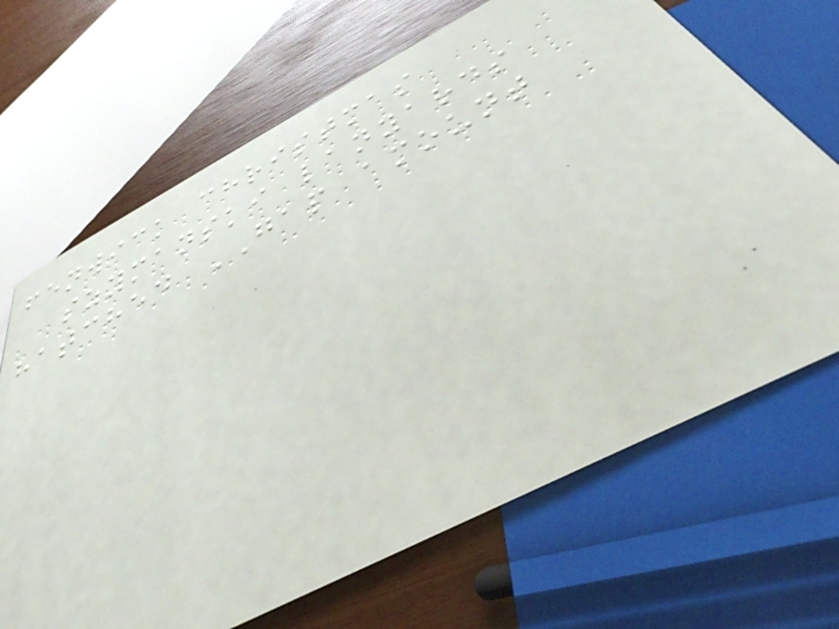fenwick christmas
szymanski lanyards
hatched GAP amount
